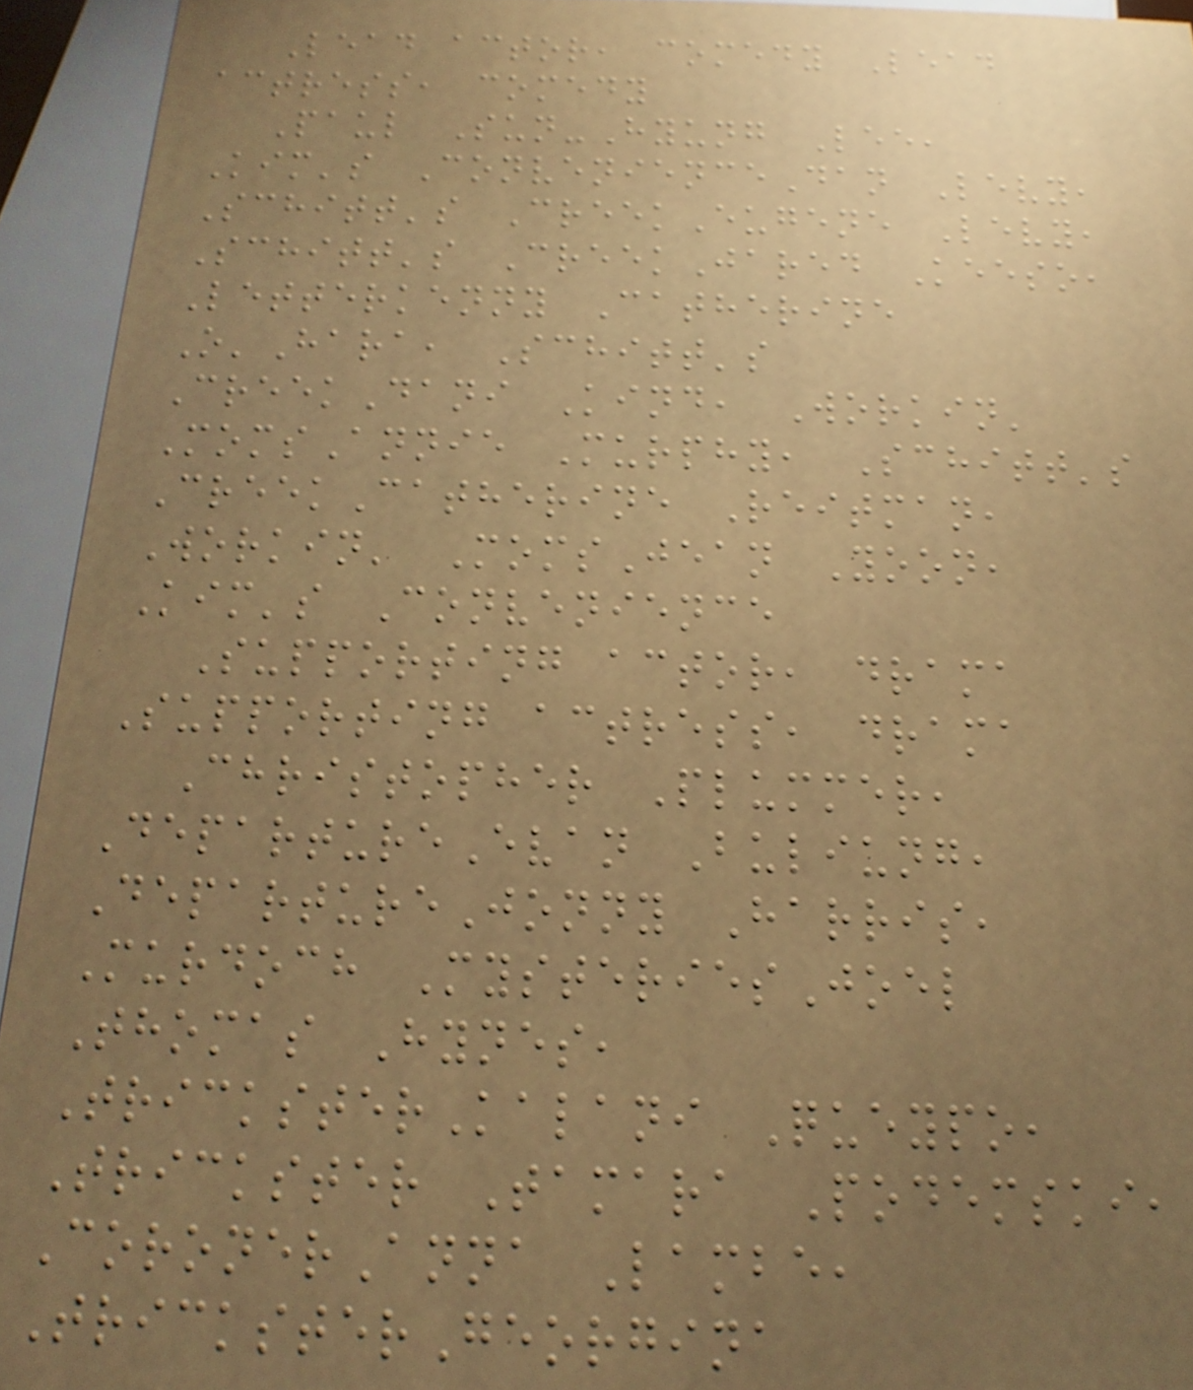Lead actor, comedy Lead
actress, comedy
Paul Sun-Hyung Lee,
Kim's ConvenienceDan Levy,
Schitt's CreekEugene Levy,
Schitt's CreekJared Keeso,
Letterkenny Catherine
O'Hara, Schitt's
CreekDani Kind, Workin'
MomsAnnie Murphy, Schitt's
CreekCatherine Reitman,
Workin' MomsJean Yoon,
Kim's Convenience
Supporting actor, drama
Supporting actress, drama
Christopher Plummer,
DepartureEvan Buliung,
DepartureJonny Harris,
Murdoch MysteriesJoel
Thomas Hynes,
TricksterKalani Queypo,
Trickster Tamara Podemski,
CoronerAnna Lambe,
TricksterGeorgina
